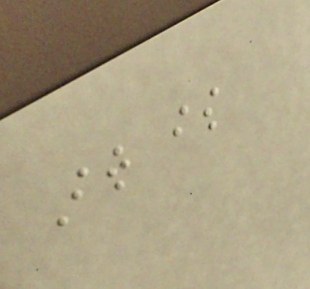It is
